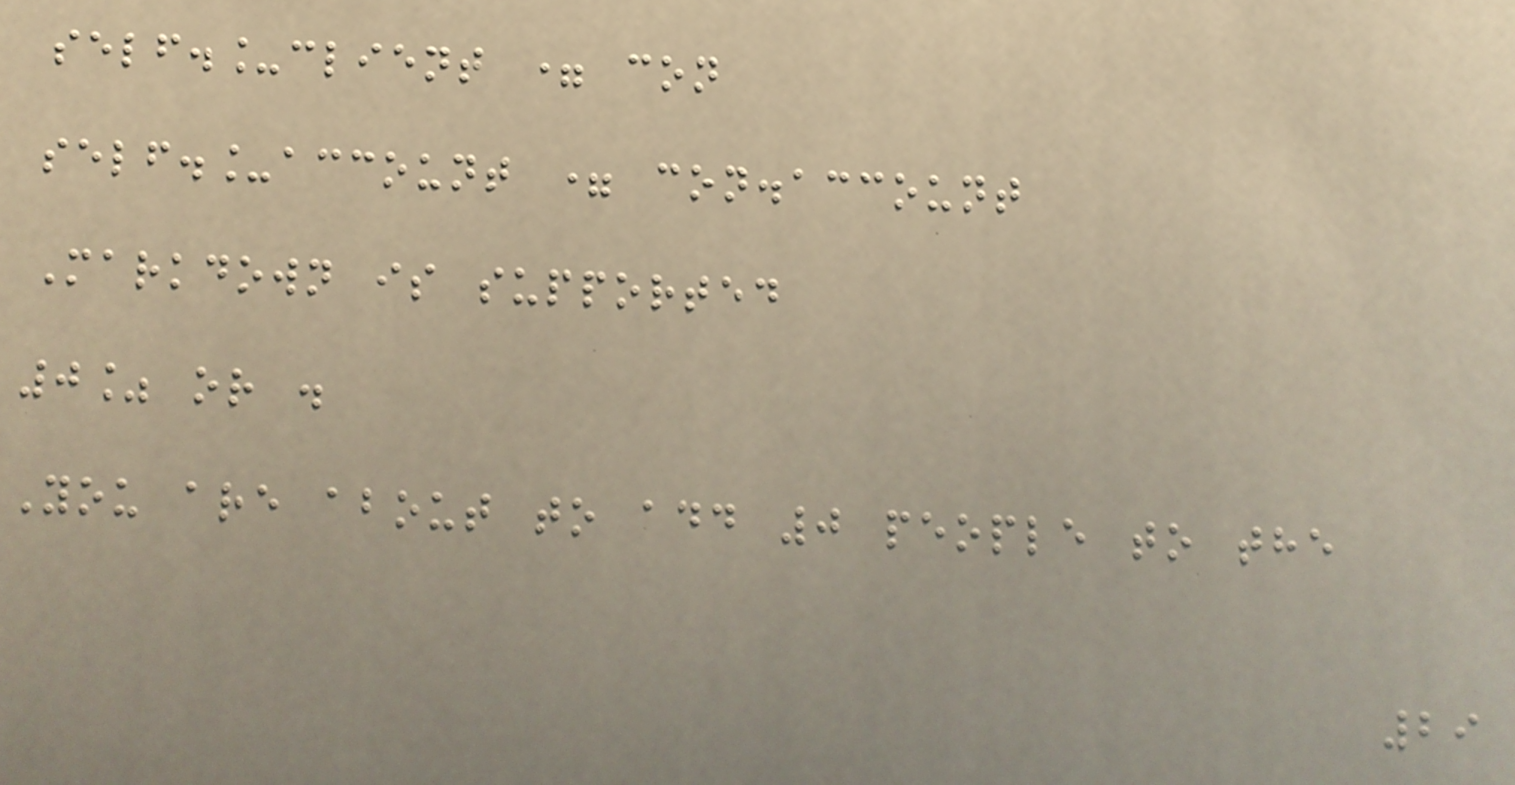self._client = con
self._account = con.account
Markdown is supported
0% or .
You are about to add 0 people to the
29
